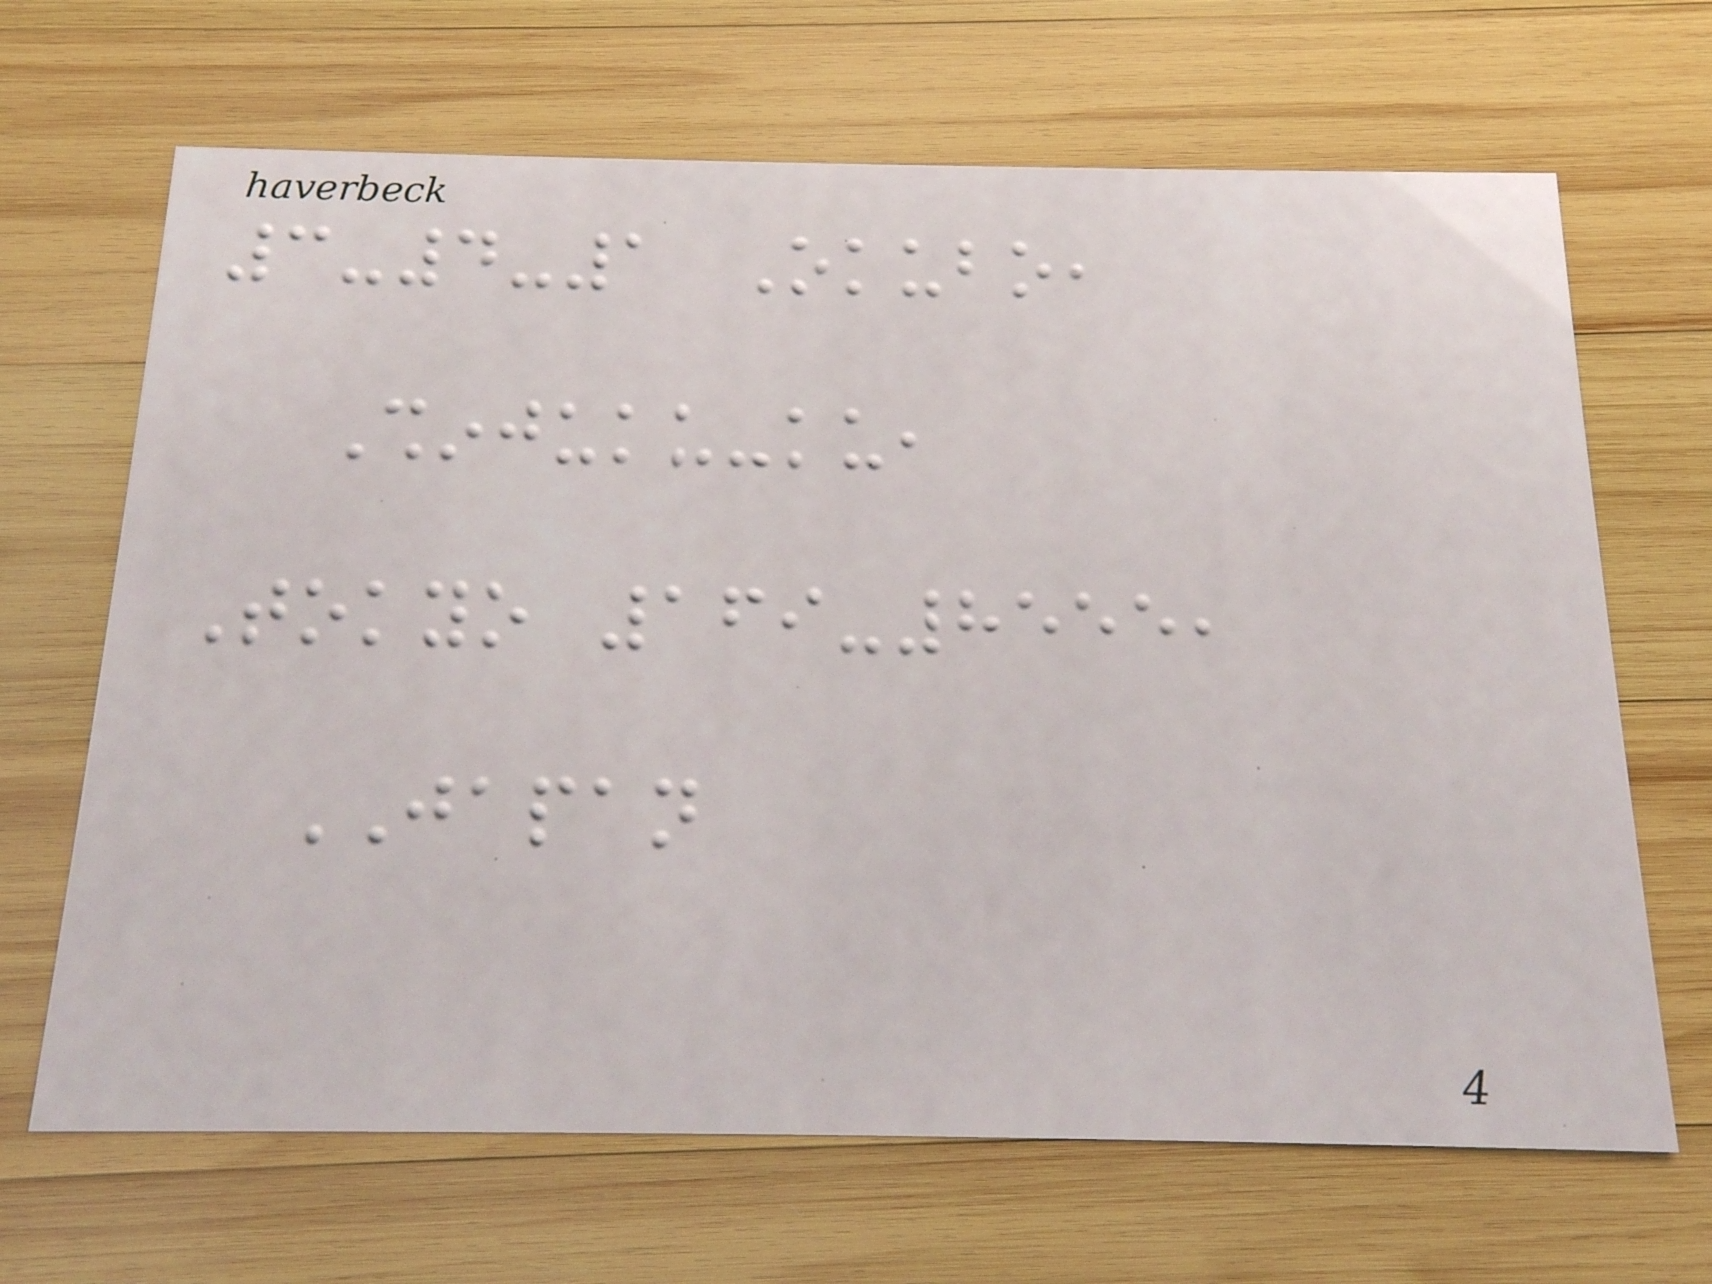3-4-1 Okubo,
Shinjuku-ku,
Tokyo 169-8555,
JAPAN
